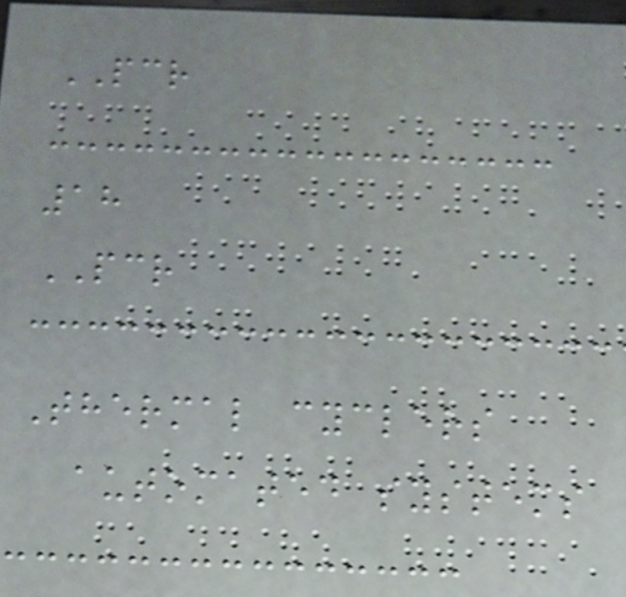PCR
18
PCR
Thermal cyclers
automated systems
